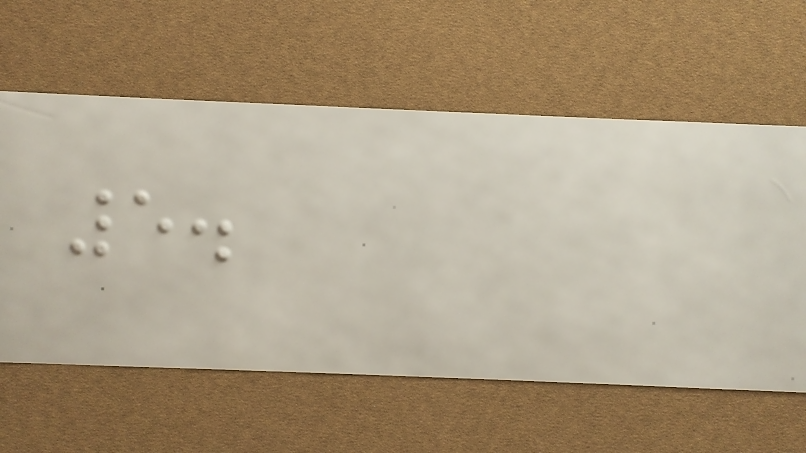5.
